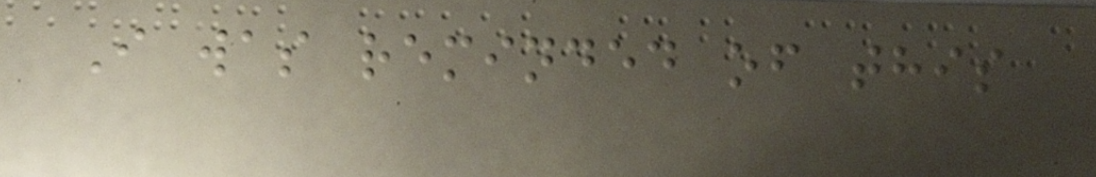I was reminded of this
